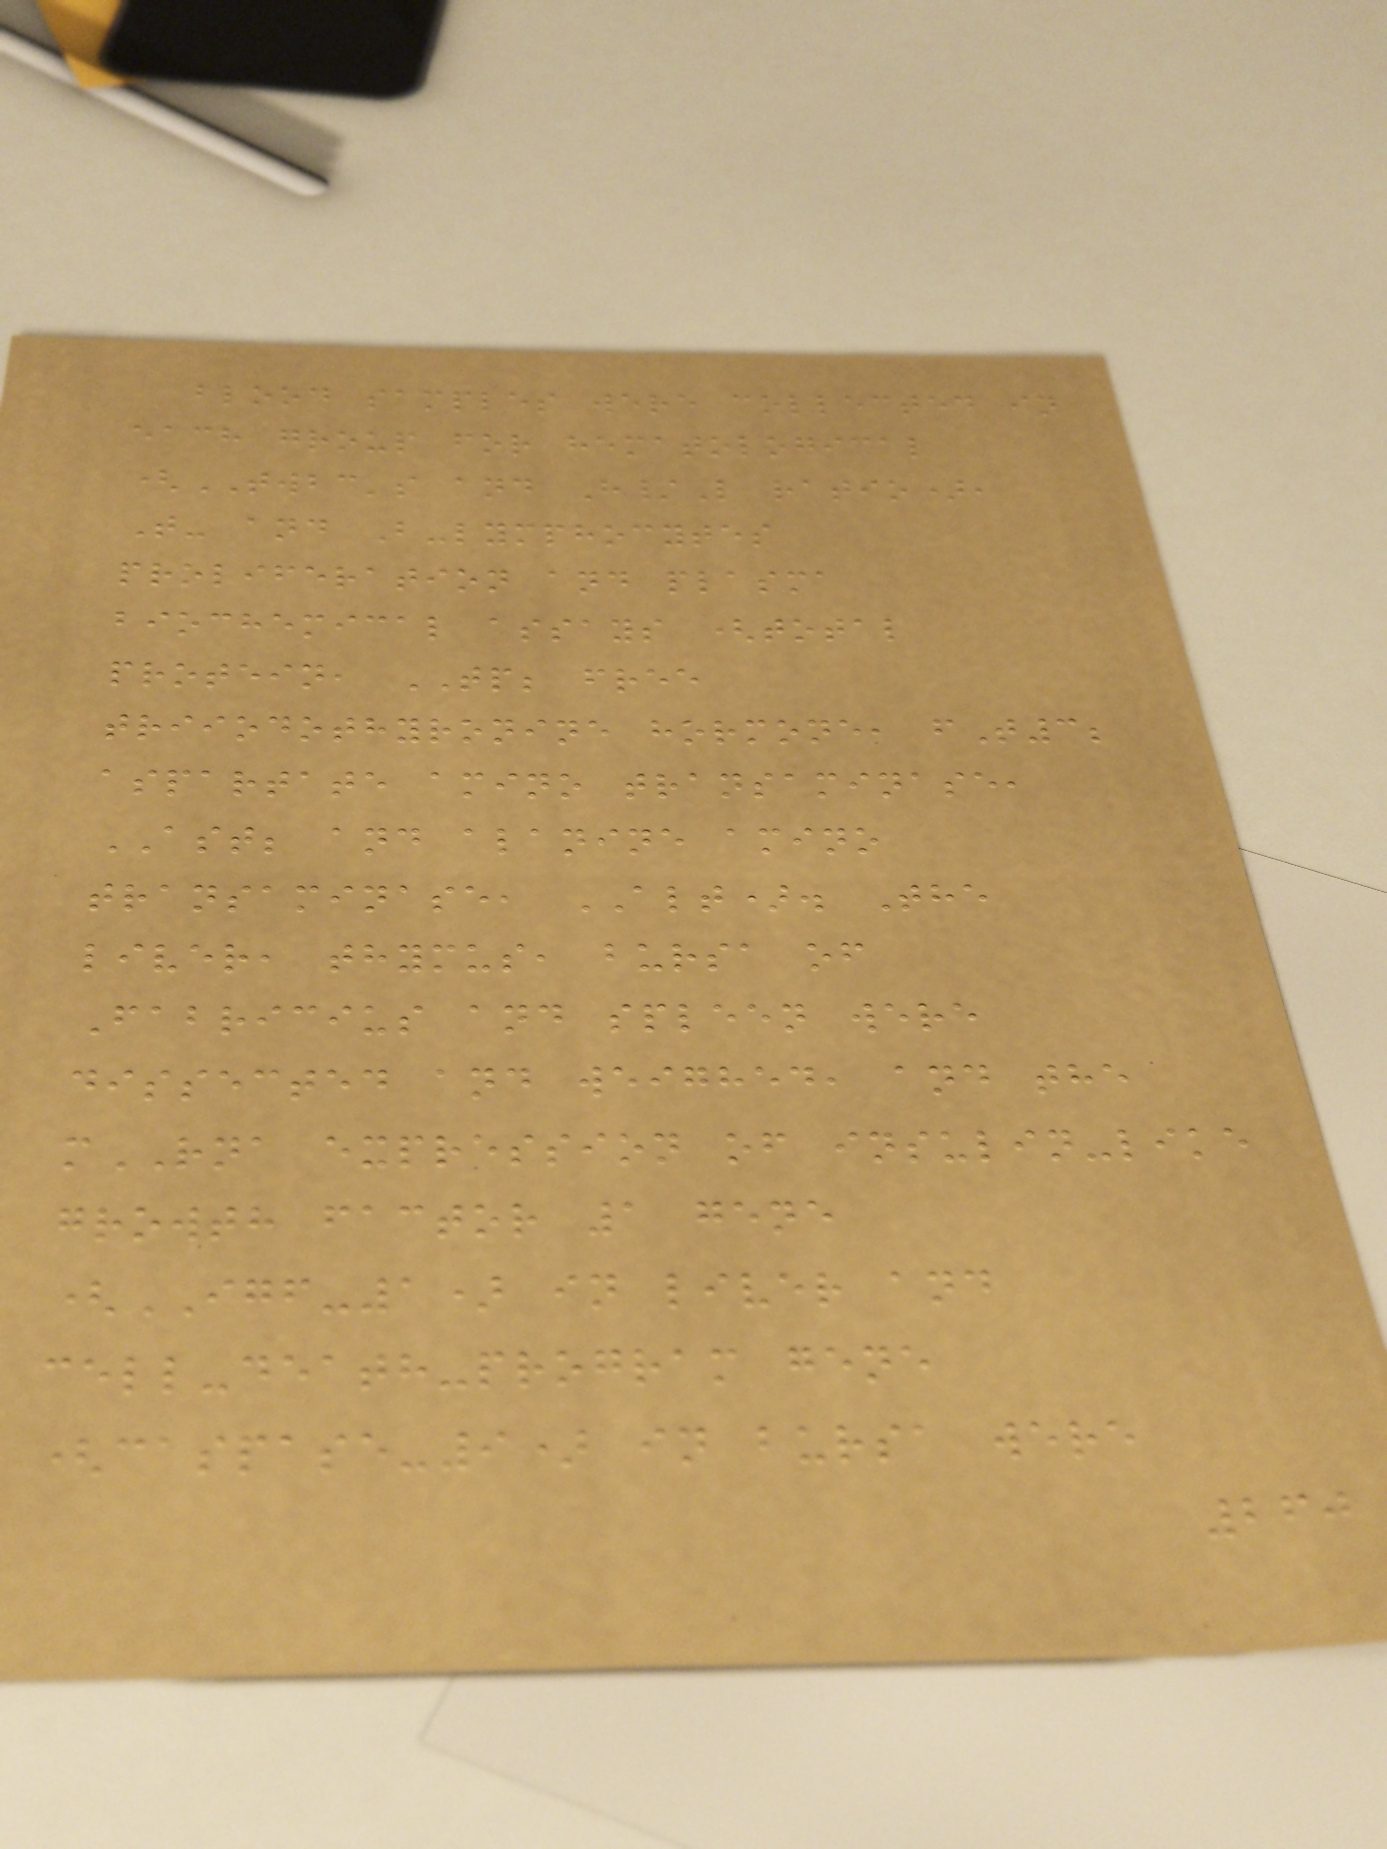blood samples were collected in
each group for hematological
(TWBC's and H/L ratio),
T- and B-lymphocytes
proliferation and plasma
biochemical assays (total
protein, TP; free
triiodothyronine hormone, fT3;
aspartate amino transaminase,
AST; and alanine amino
transaminase, ALT). The
liver, thymus, bursa of
Fabricius and spleen were
dissected and weighed, and the
mRNA expression of insulin-like
growth factor 1 gene
(IGF-1) in liver and
cell-death-program gene
(caspase-9) in bursa were
260
